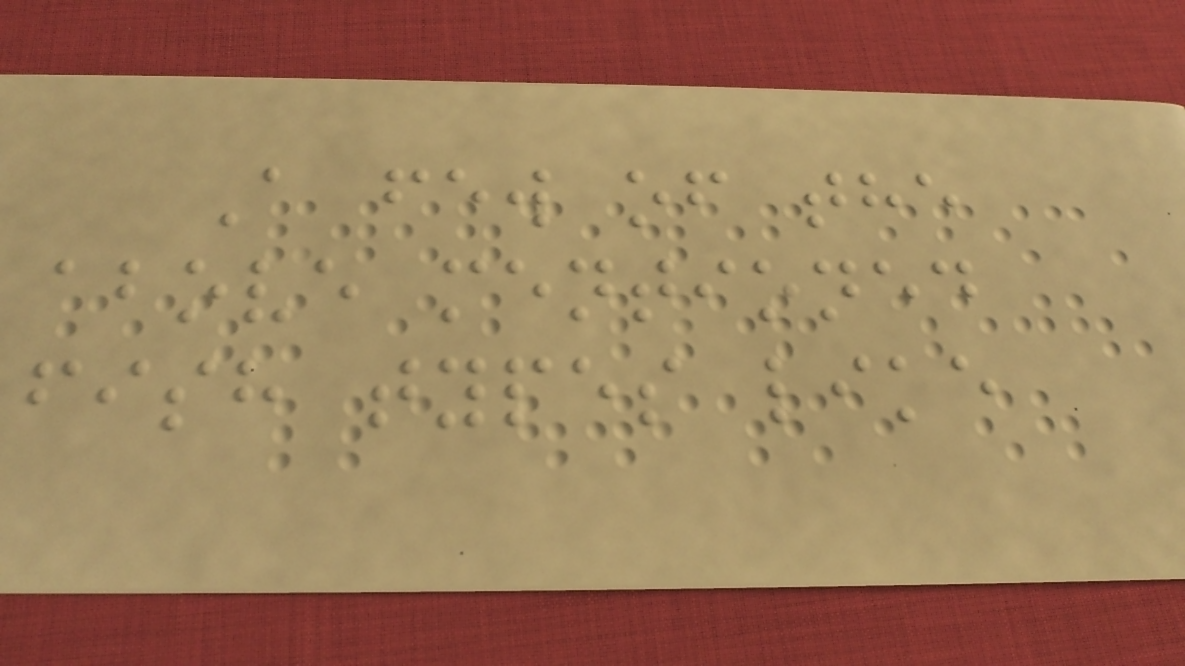A few of the
above mentioned
fish types like
